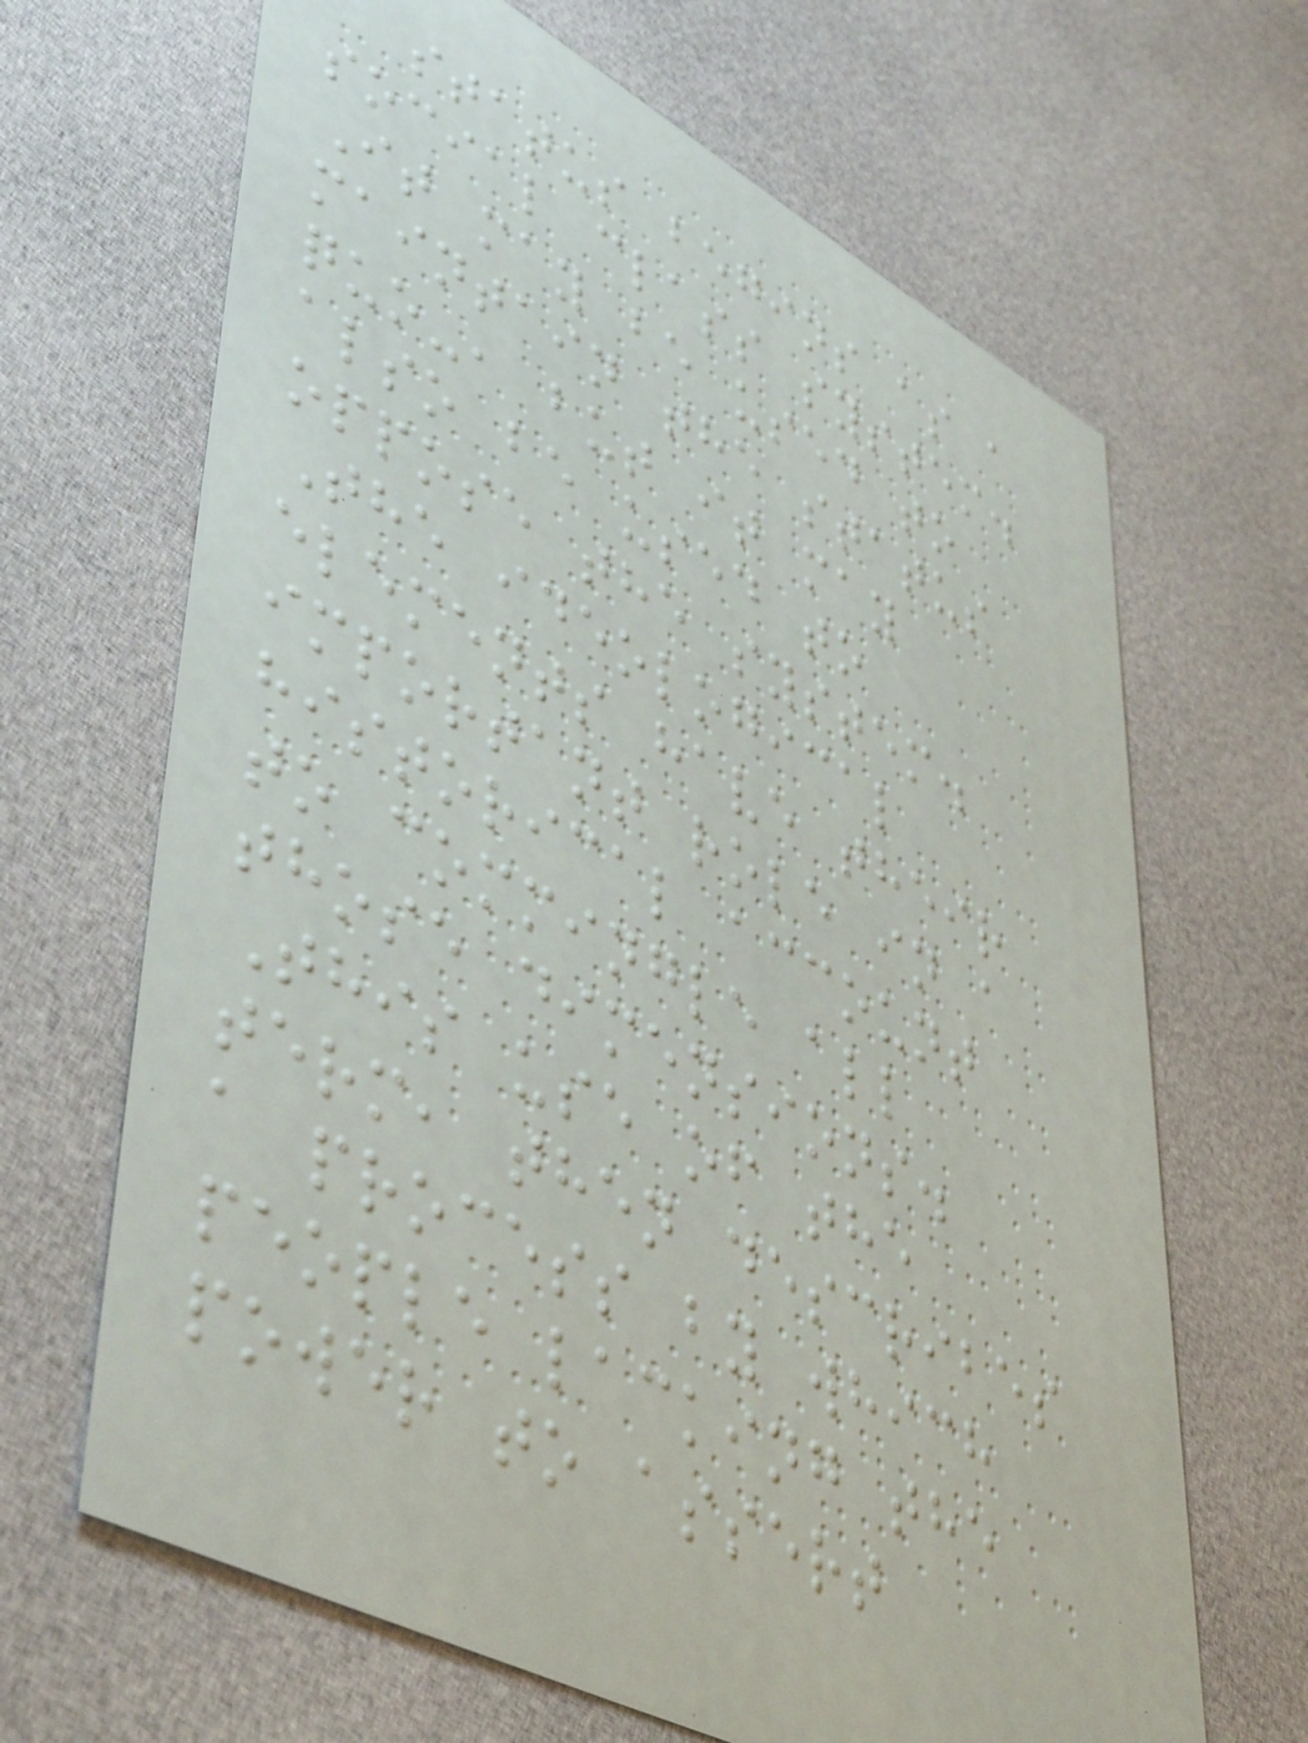status begins as a
social class system.
It may be used to
maintain the status
quo-, but it may
also be used to
oppose the system.
The ideological
elements have their
important role in a
historical account
to commingle all
those dimensions.
This use of the
term, then describes
a process by which
people lacking the
power to assert
